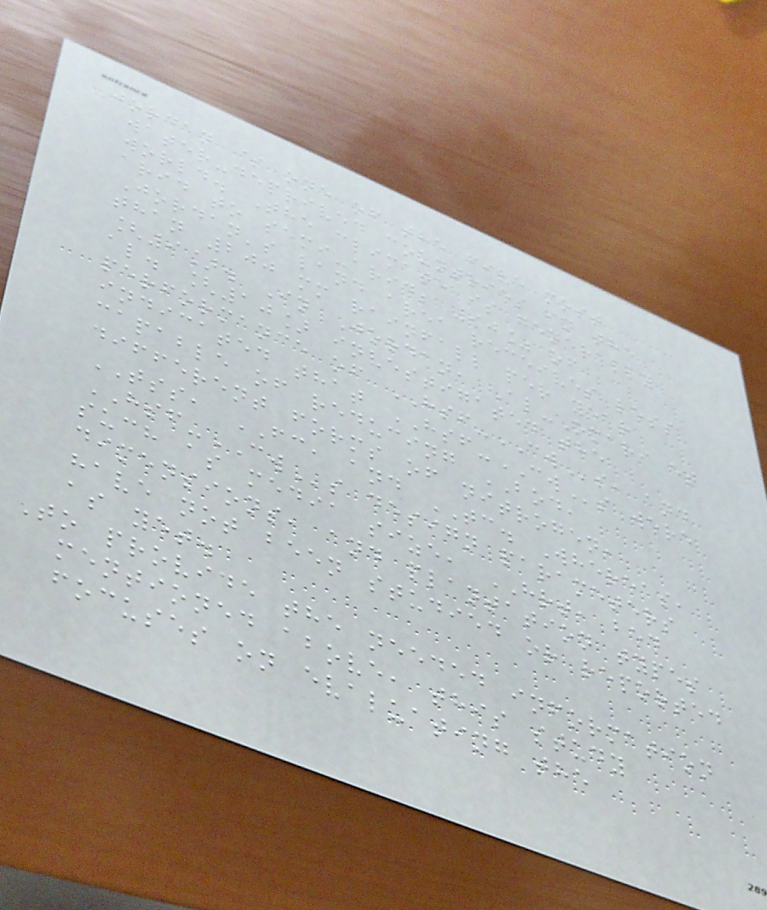Jordan is one of the five most
water-deprived countries in the
world. The climate is generally
arid to semi-arid; 90% of
Jordan's land area receives less
than 200 mm rainfall per year
[9]. In Jordan, Al-Omari et
al. [10] investigated the
performance of HSF-CWs, and
indicated that HSF-CWs were
capable of reducing BOD,
different forms of nitrogen,
TSS, FC, and TC. Whereas,
HSF-CWs design parameters
such as media size, HRT, bed
dimensions, and plantation types
have not been studied or reported
as yet.
To provide the needed information
mentioned above, this study
focuses on evaluating the
